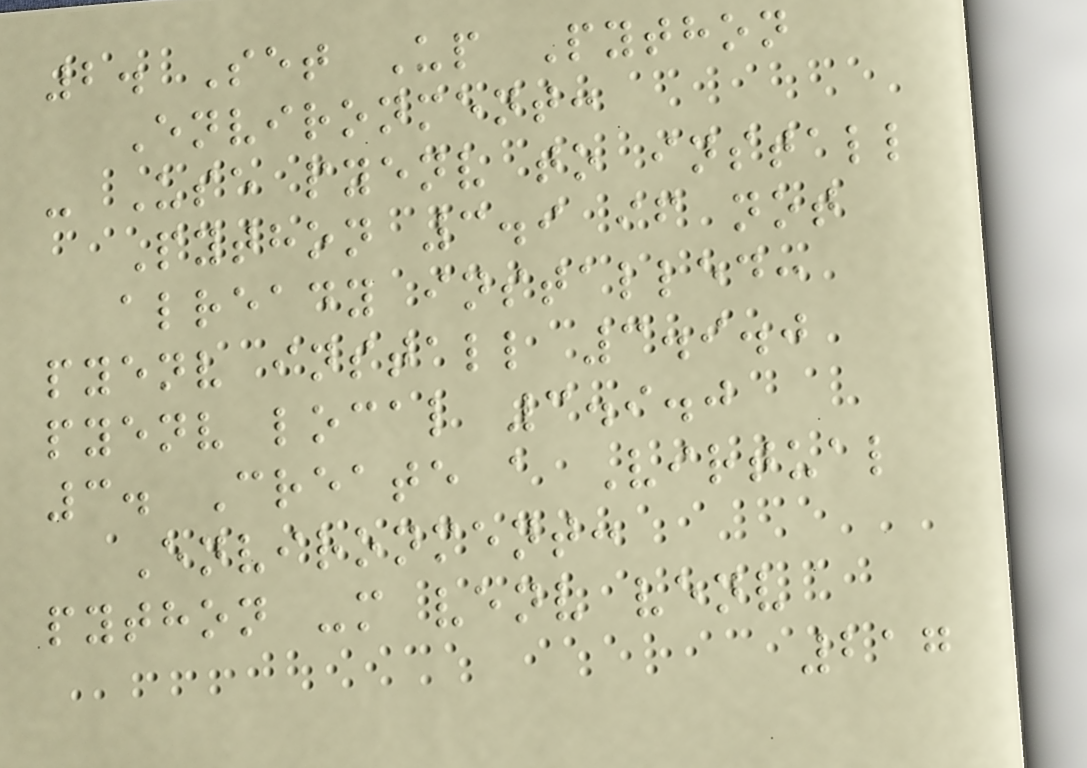2. Set Up Python
Environment:
- Use pyenv to install
Python 3.9 if not
already installed:
pyenv install 3.9.0
pyenv local 3.9.0
3. Create a Virtual
Environment:
python -m venv venv
217
